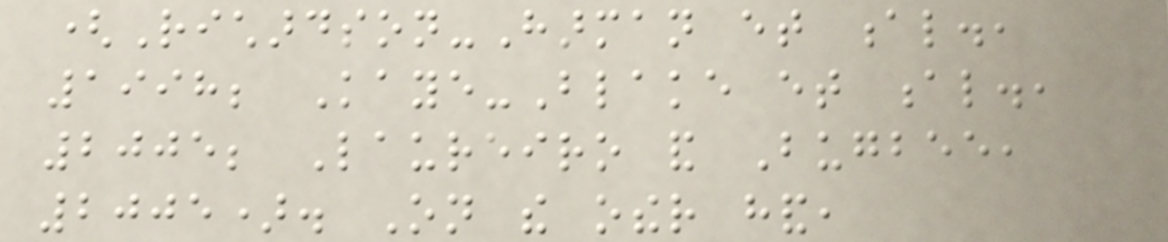(Richardson-Harman et al.,
1998; Kaye-Blake et al.,
2005; Laureiro and Bugbee,
2005). On the other hand,
